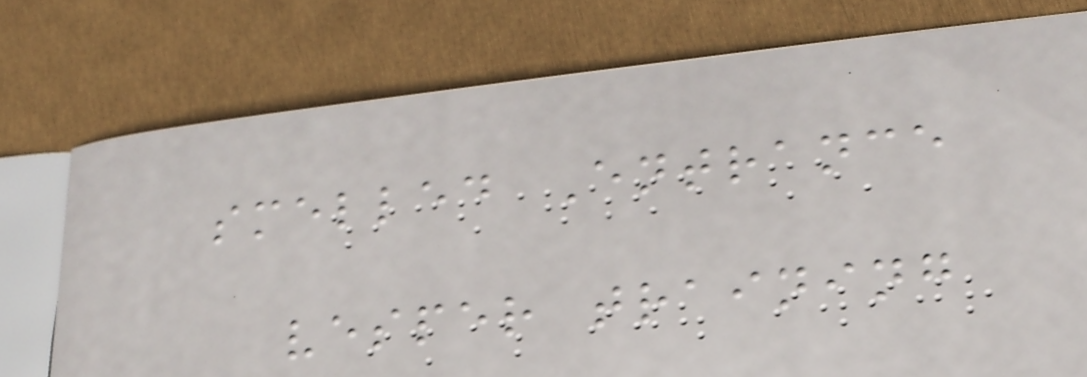smelled Entrance
vesper training
